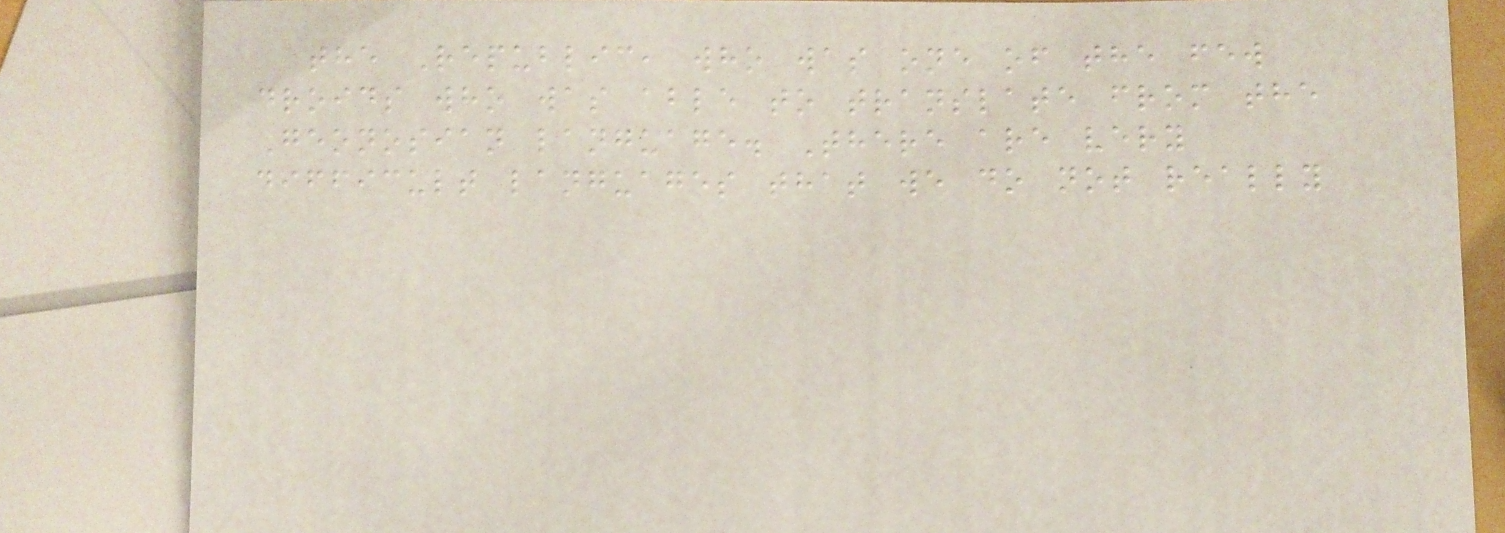the Republic, who was one of the few
droids who was able to translate from the
Geonosian language. There are very
difficult languages that we do not really
